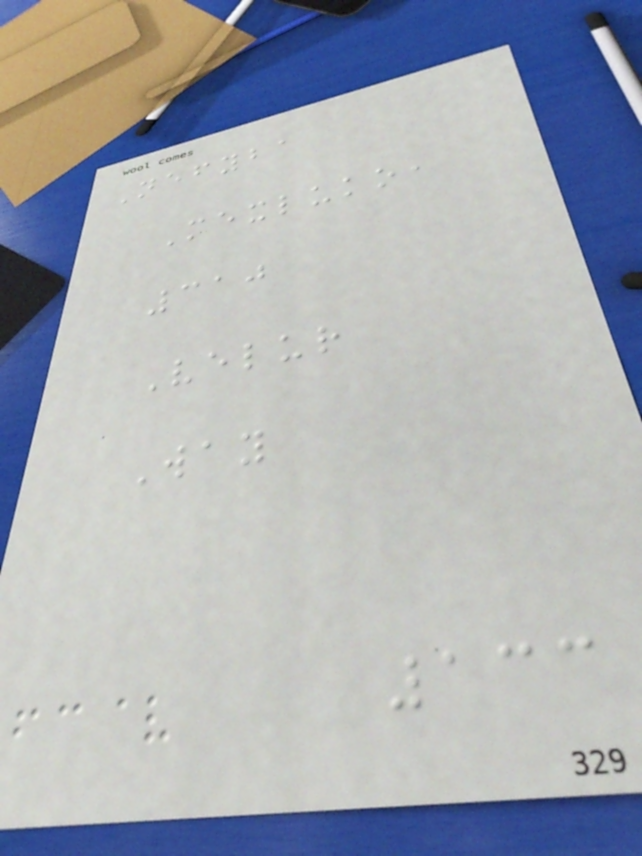Nefyba
Mexluko,
310
Velur
Way
133
